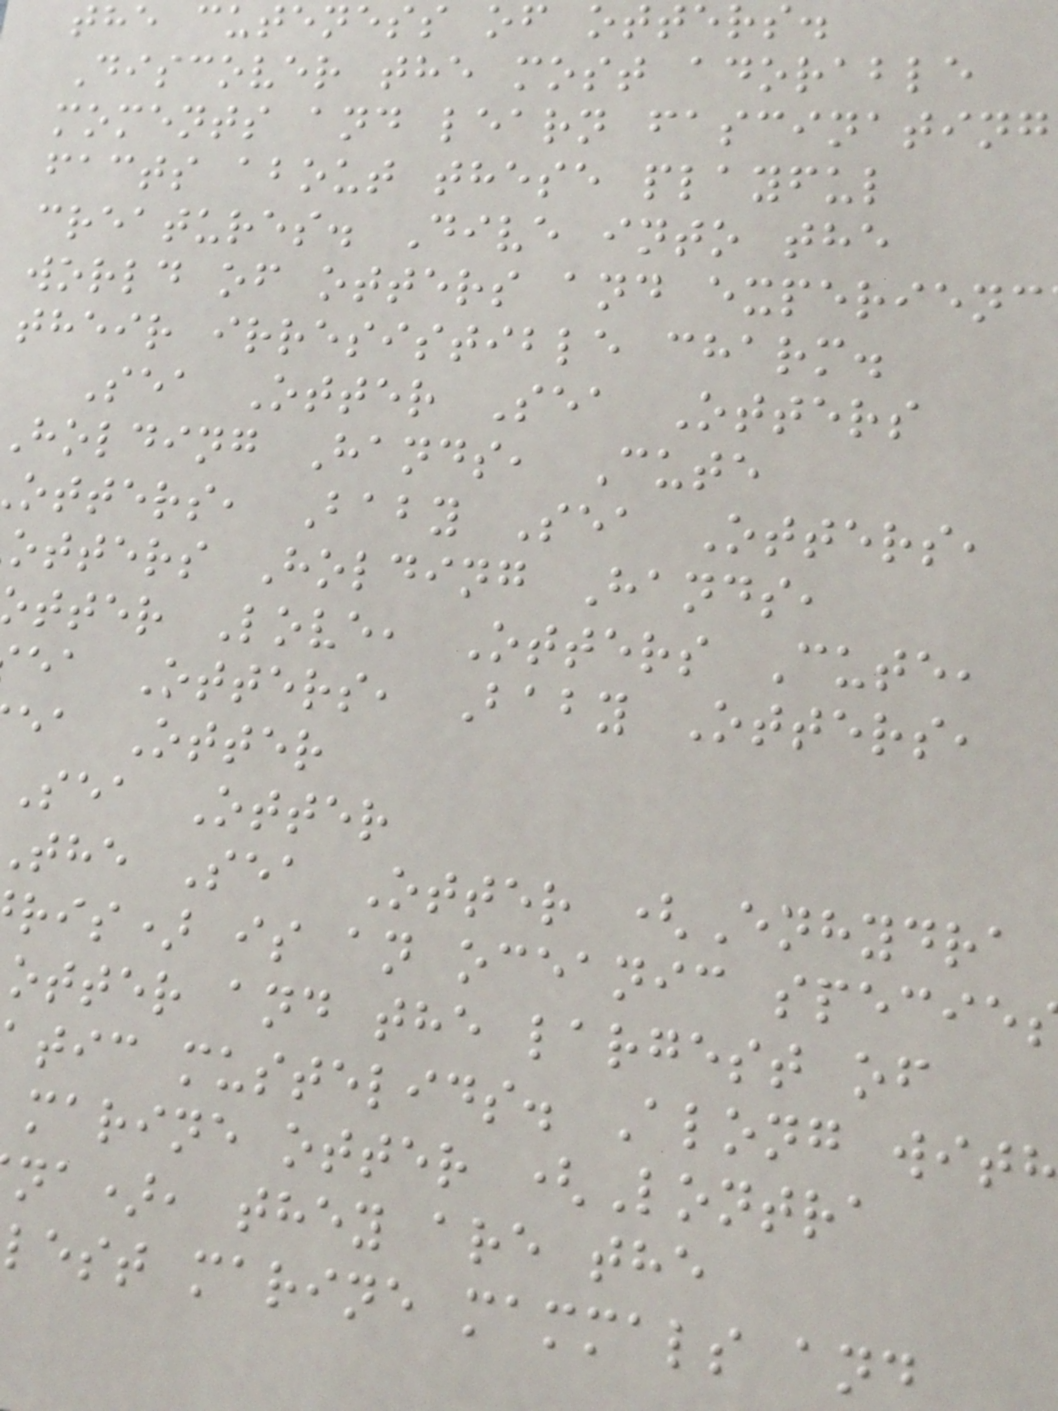the cuteness of otters.
Discover the most adorable
moments and learn fascinating
facts about these playful
creatures. Dive into the
world of otters and experienc
their irresistible charm.
Sea Otter Sea Otters
holding Hands, Cute
otters, Baby Sea Otters,
otters Holding Hands,
tter Love, Otters Cute,
ea Otters, Baby Otters,
ea Otter
Sea Otter
the Sea Otter (Enhydra
ris) is an oceanic specie
otter and the largest of
tic mustelids. Along with
marine otter (Lontra
na), they are the
lest marine mammals and
